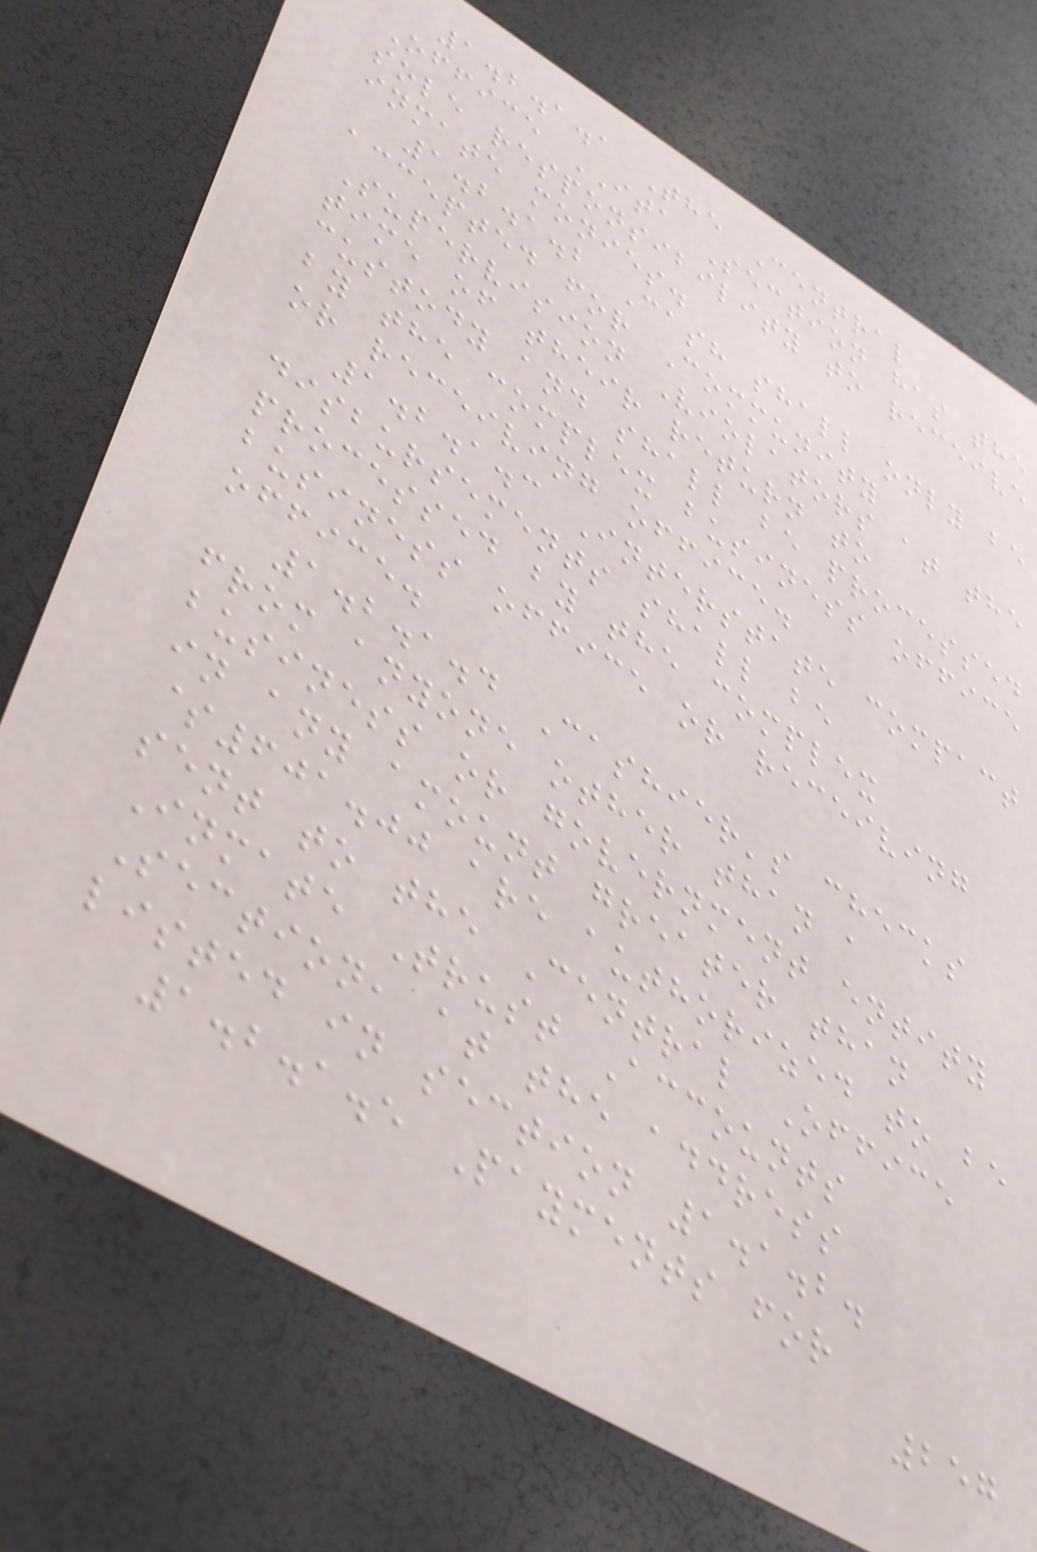1.2.1.1 The Central
Office ITA Section has the
sole responsibility to receive
inmate monies.
1.2.1.2 Cash shall only be
accepted for Community
Supervision Violators at the
time of their return to
custody and shall be processed
by the complex business office
or receiving office.
1.2.1.3 Interstate compact
disbursements shall be
processed by the complex
business office or receiving
office.
1.2.1.4 Cashier's checks
from anyone other than a
business or government entity
in any amount greater than
$601.00 are authorized to be
sent to the Central Office
Inmate Trust Accounts
Section, at the address
listed in section 1.1.2.
1.2.1.5 Payments for
257
